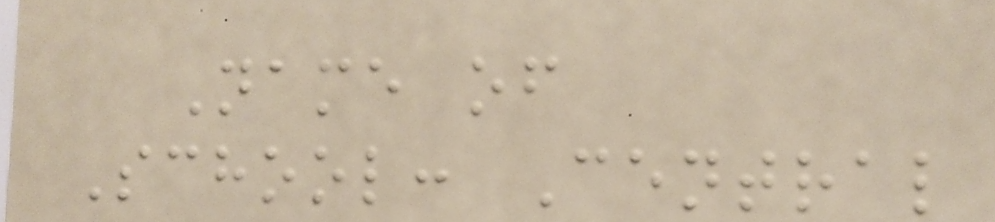Name of
School: Central
